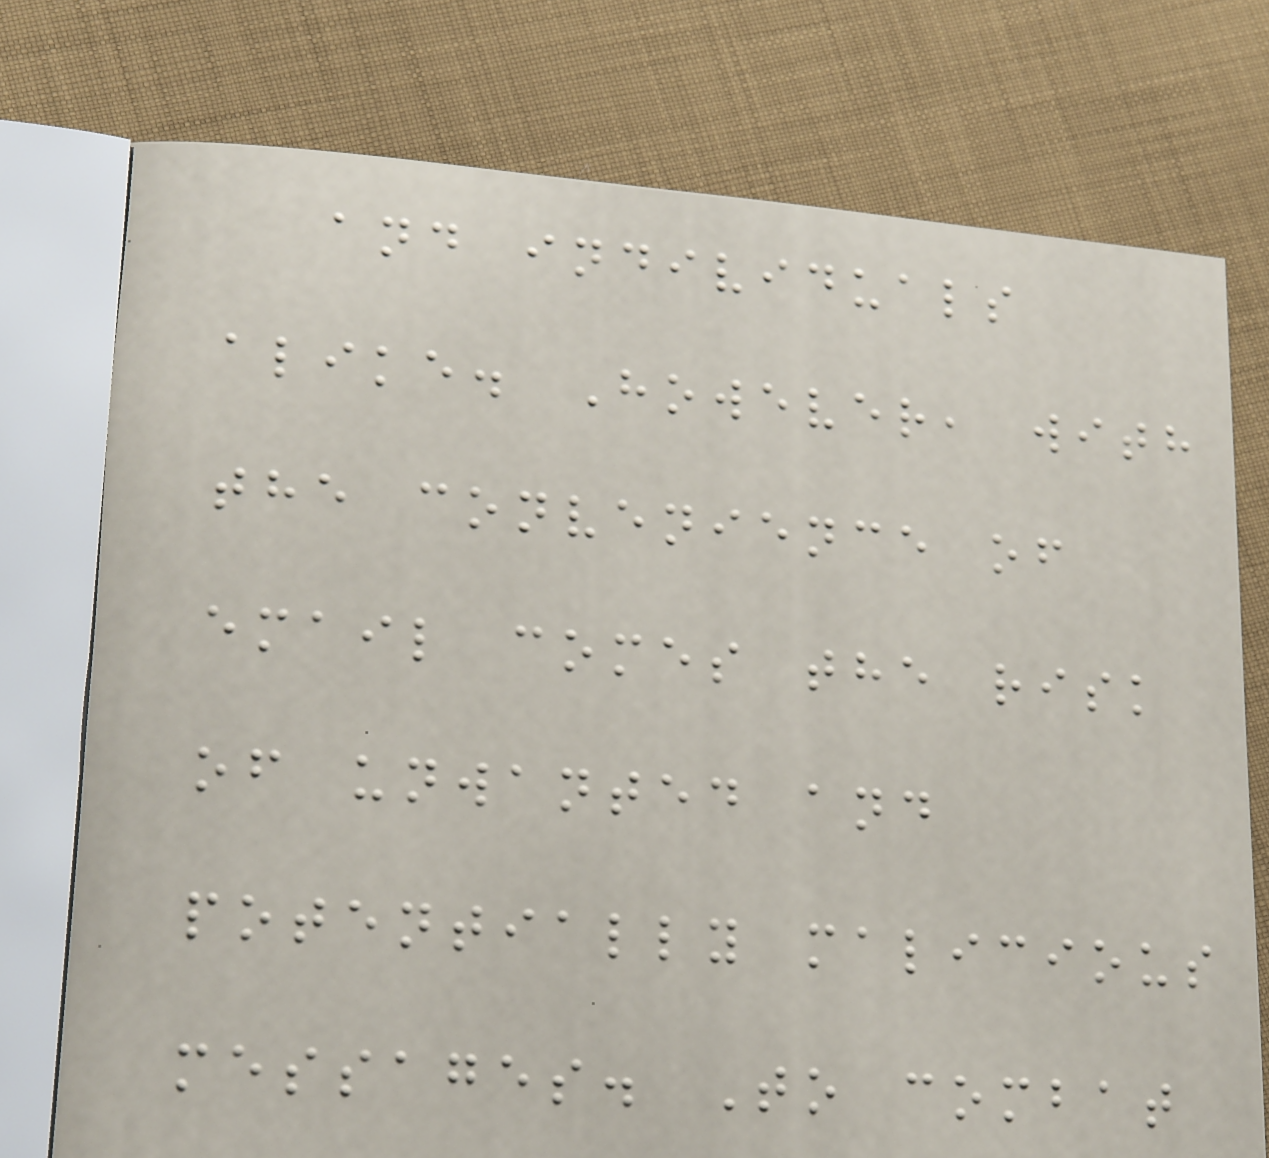and individuals
alike. However, with
the convenience of
email comes the risk
of unwanted and
potentially malicious
messages. To combat
